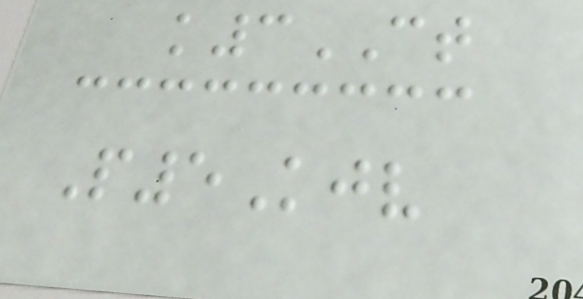k3CT
P5Kjv
